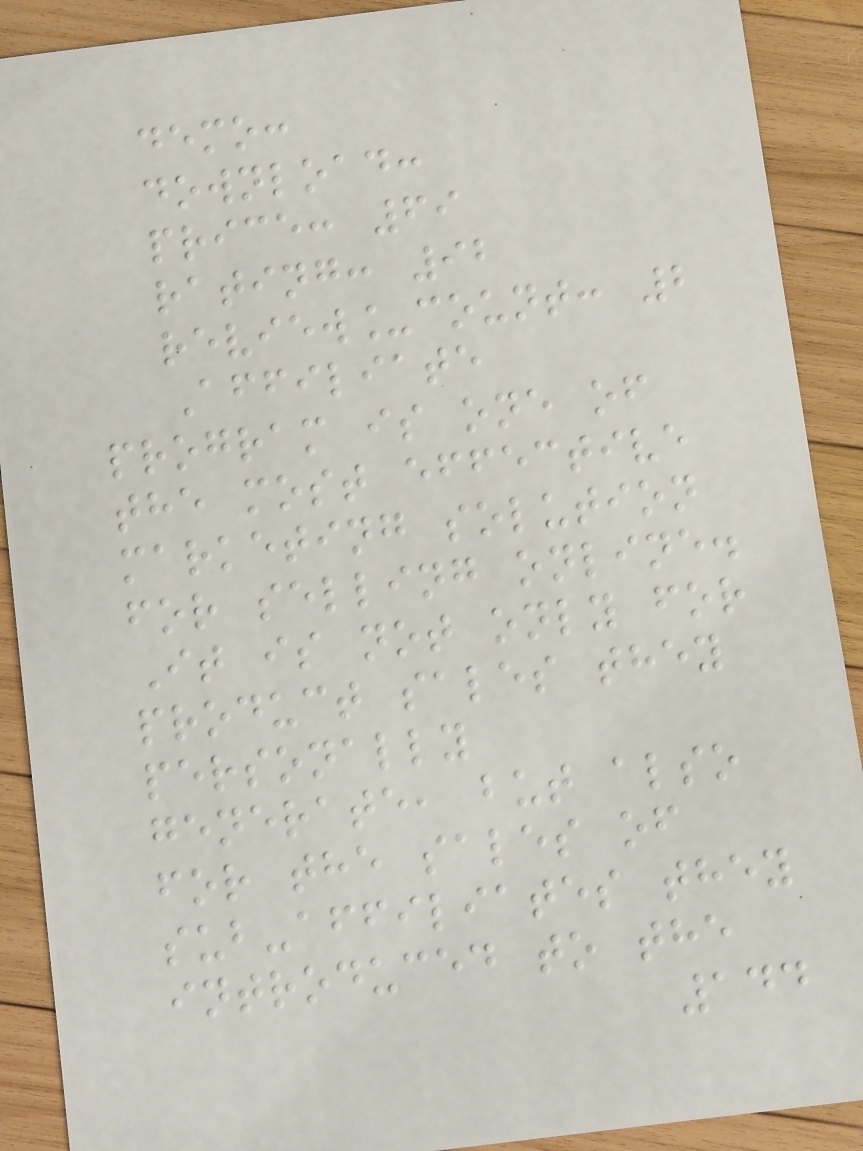demo:
download:
price: 69
rating: 92
review_count: 2
Affiliate
program is one of
the most effective
marketing solution
for selling online.
It is not only for
product sales they
personally
generate, but also
for the sales of
sub-affiliates they
introduced to the
144
